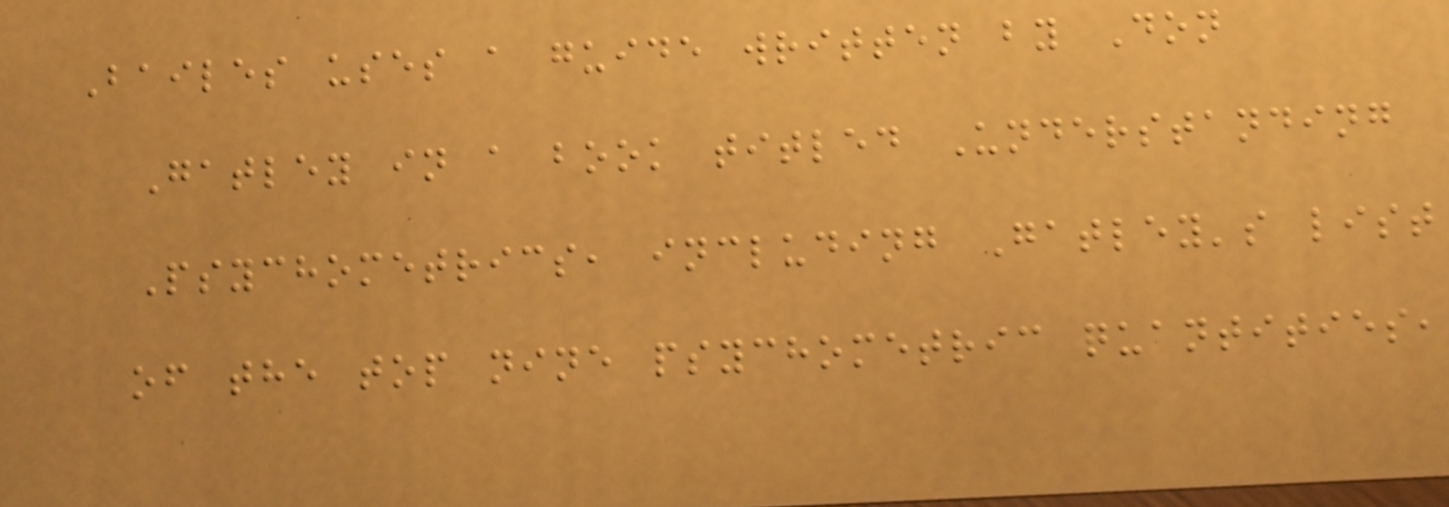Bailes uses a guide written by Don
Gatley in a book titled Understanding
Psychometrics, including Gatley's list
of the top nine psychometric quantities,
